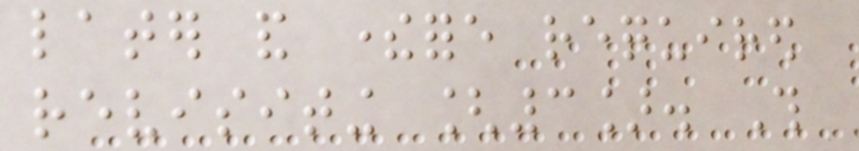later and therefore required
revisiting [3]. This
